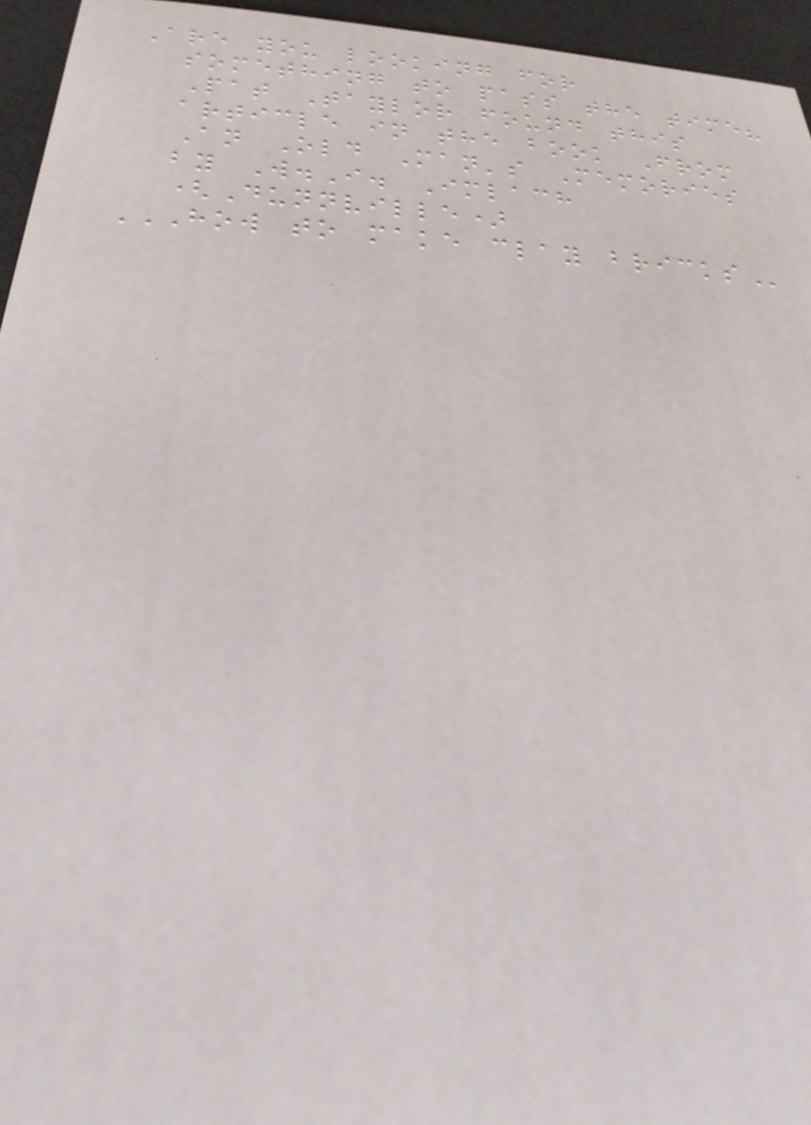Are you looking for
something to pass the time?
Pat Taylor found this
article in the book From
An Old Man's Memories
by W.I. Imlach
(Dunnville)
HOW TO MAKE CLAY BRICKS
